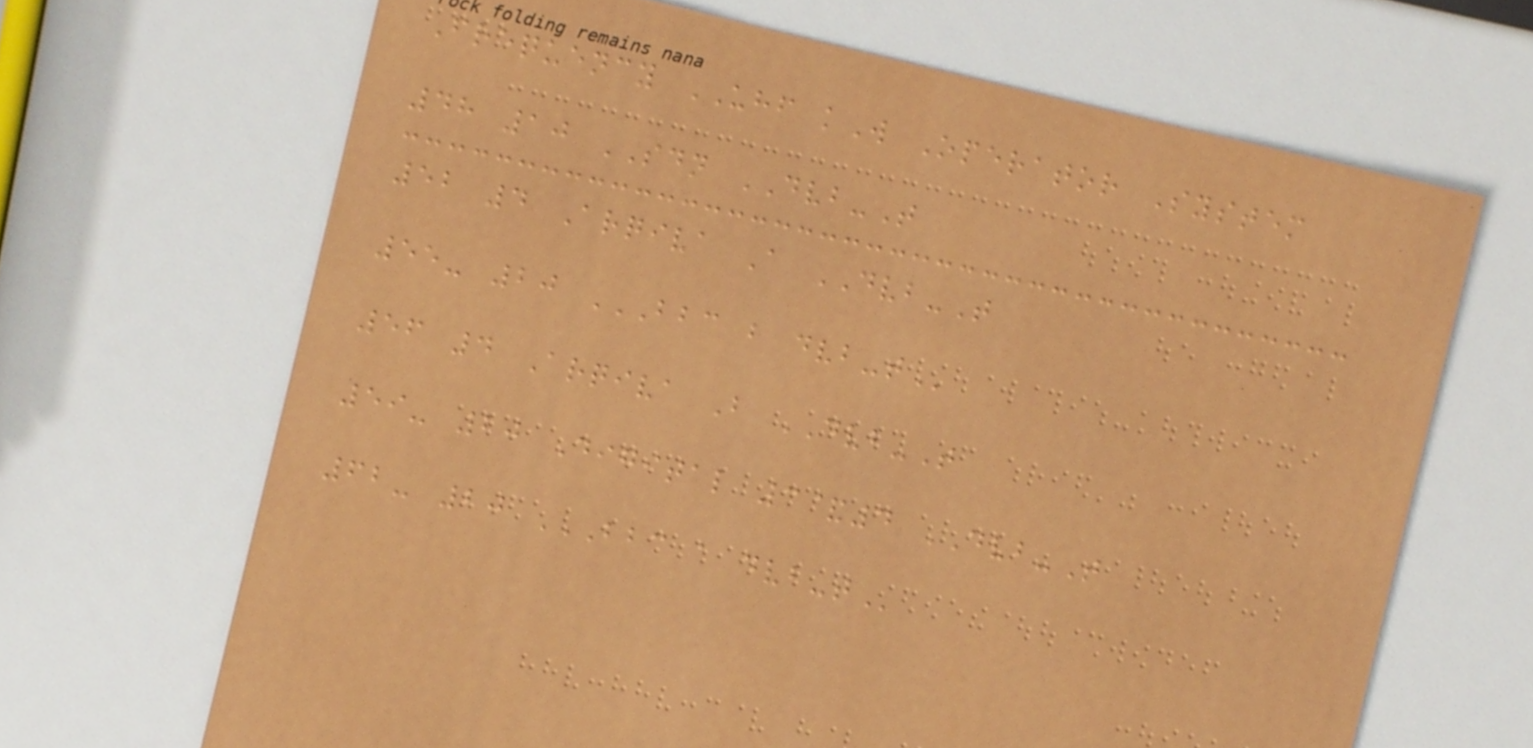Frequency UHF kW Operator System
48 10 SDN DVB-T
52 4 Arqiva A DVB-T
55- 20 BBC B DVB-T
56 4 Arqiva B DVB-T
59- 20 Digital 3&4 DVB-T
62- 20 BBC A DVB-T
